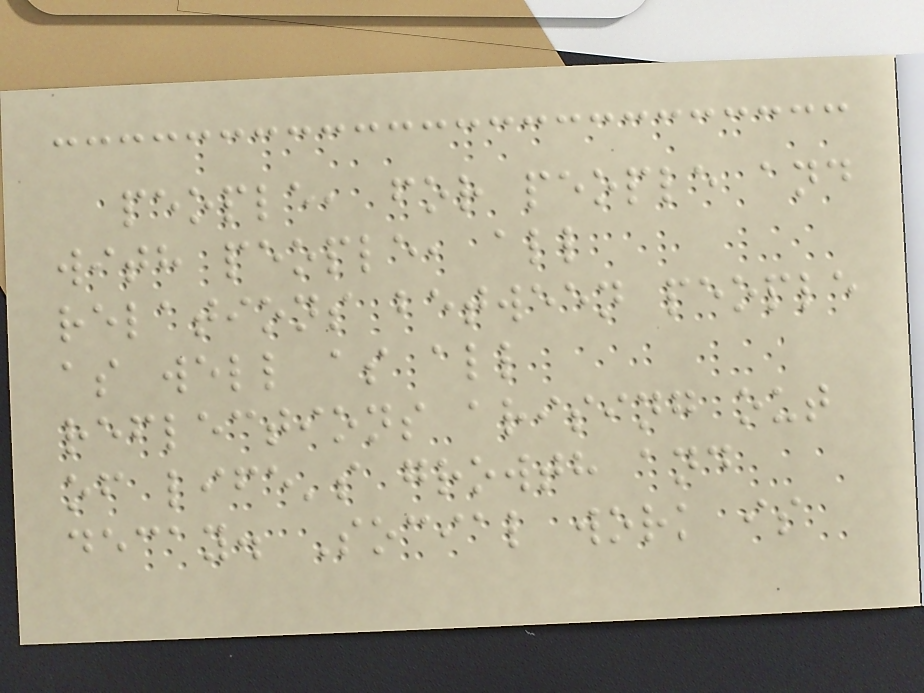people, for people and
with people, all
relations between people
as well as all
reflections arising out
of life's growth and
decay. Social work is
